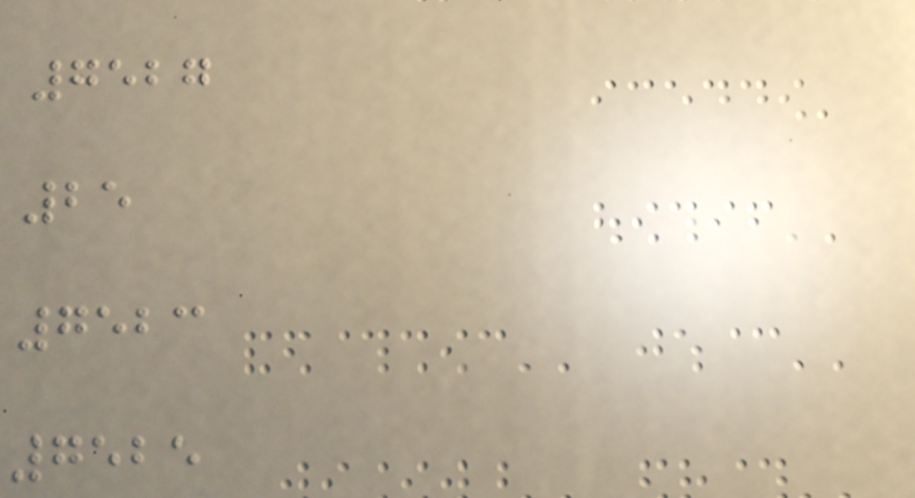7527
25
7523
7525
